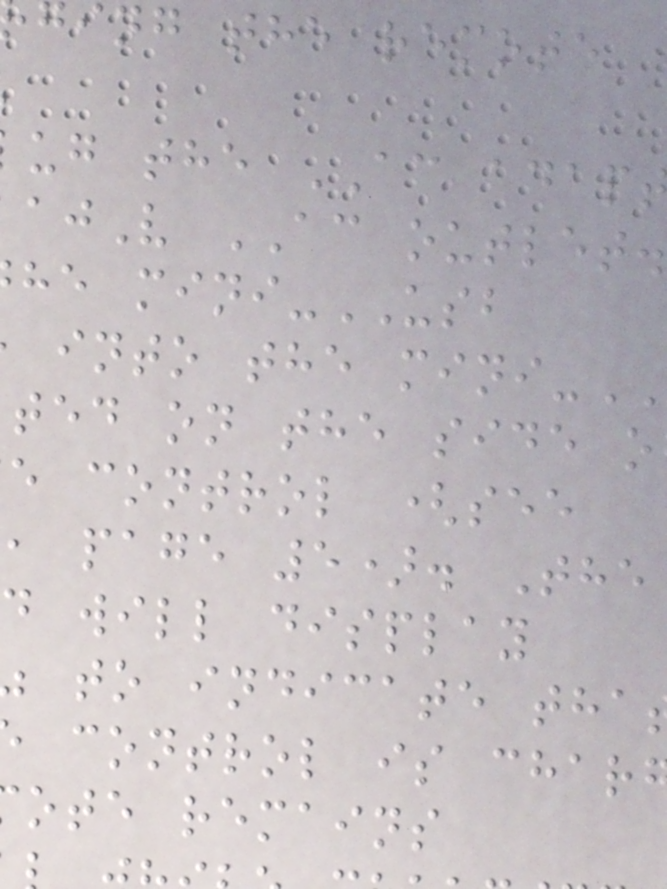ing the remote
ug the AC adap
V AC outlet.
he mini-USB
into the mini-
ted on the side o
e control (see
, page 5). The
d will display
to indicate tha
control is char
ote remains
